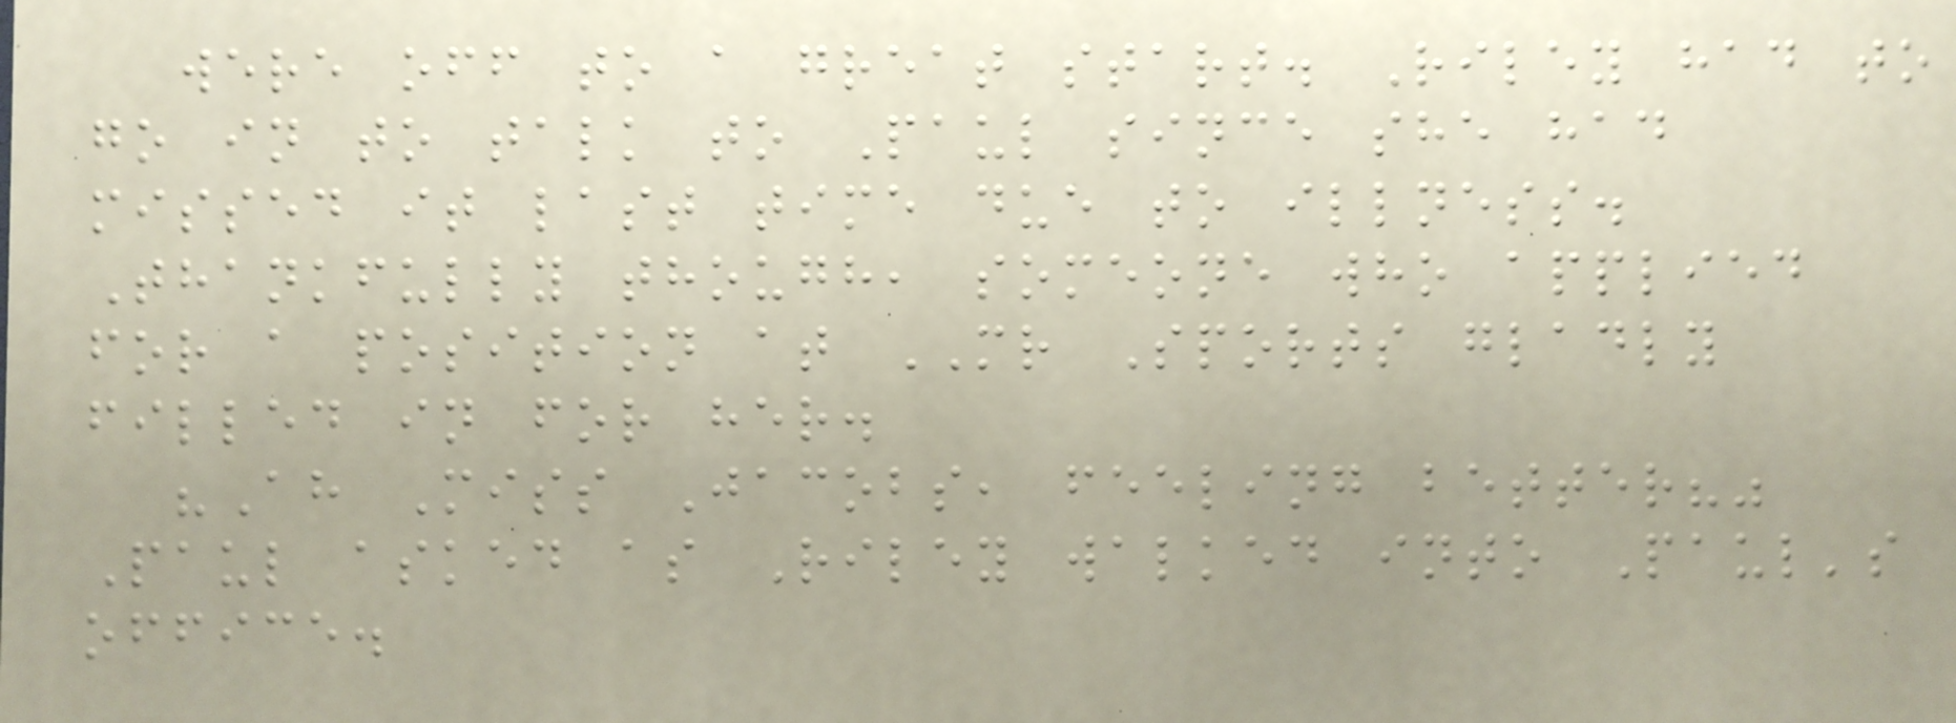were off to a great start. Riley had to
go in to talk to Paul since she had
missed it last time due to illness.
Thankfully though, someone who applied
for a position at MR Sports gladly
filled in for her.
"Ah Miss Jacobs, feeling better?"
Paul asked as Riley walked into Paul's
office.
